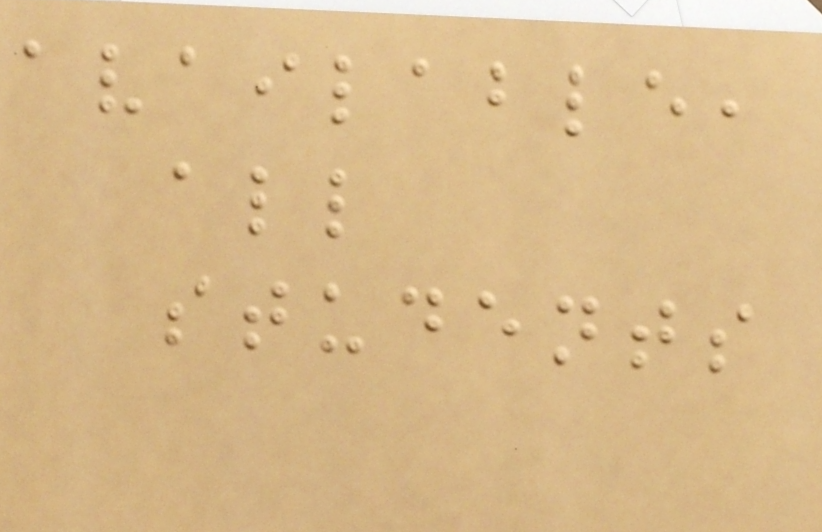available,
all
students
